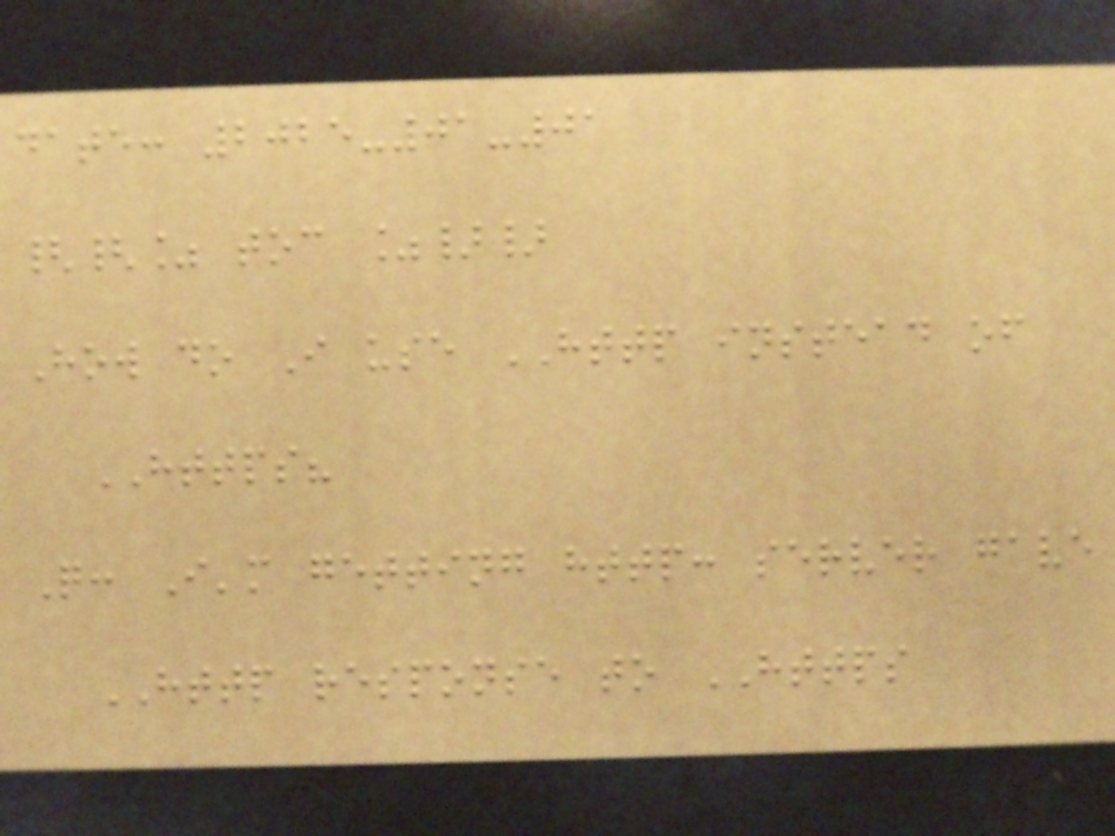date: 2025-01-01
{{% toc %}}
How do I use HTTP instead of
HTTPS?
Q: I'm getting http: server gave
HTTP response to HTTPS
